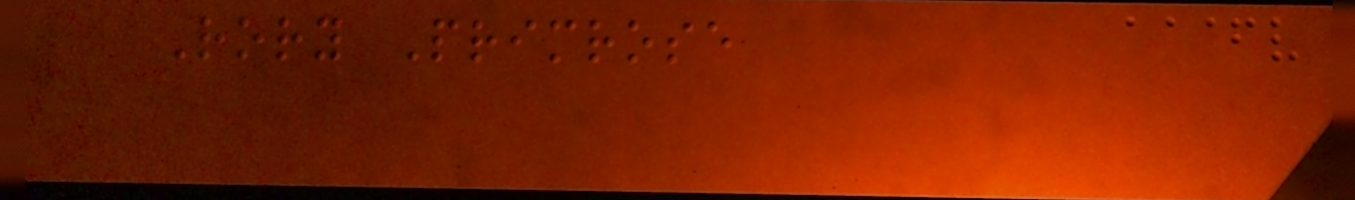Rory Primrose
